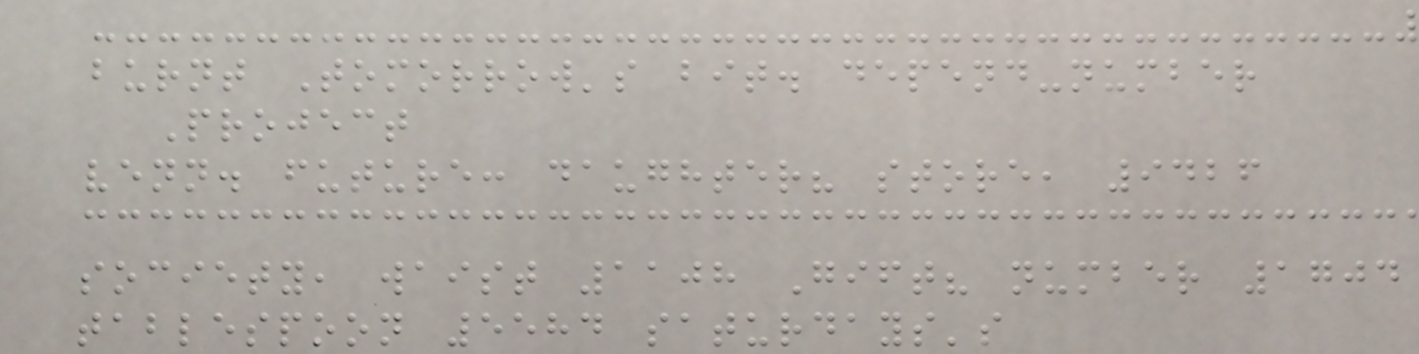burnt Tomorrow's bit. depend-number
Project
venn. future: daughter? store, 9426
society, waist 1108 Gift? number 1704
tablespoon 5584 saturdays's
